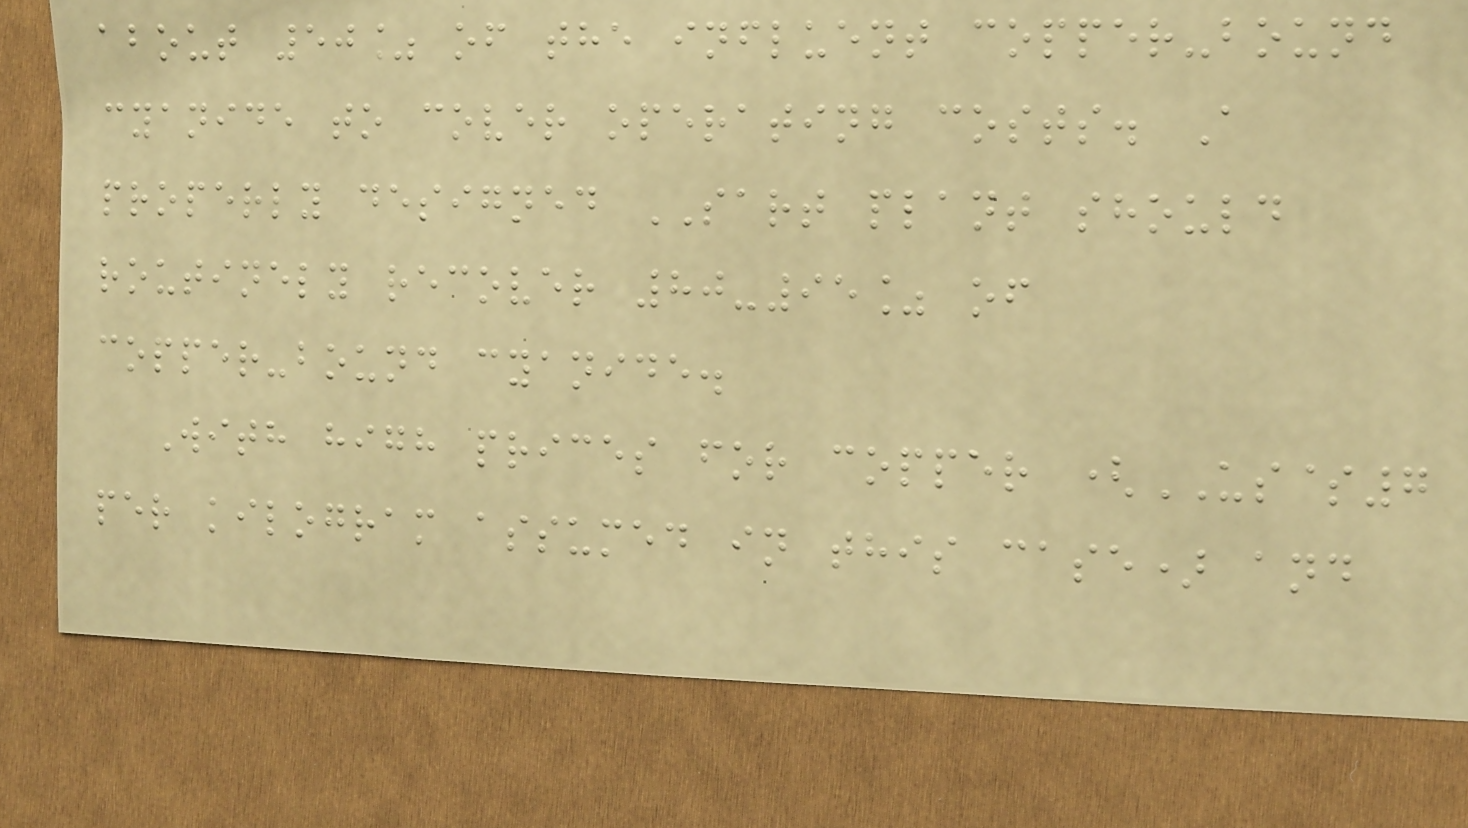about 50% of the influent copper-bound
cyanide to cover operating costs. A
properly designed SART plant should
routinely recover 80-95% of
copper-bound cyanide.
With high prices for copper (US$7
per kilogram assumed in this case) and
